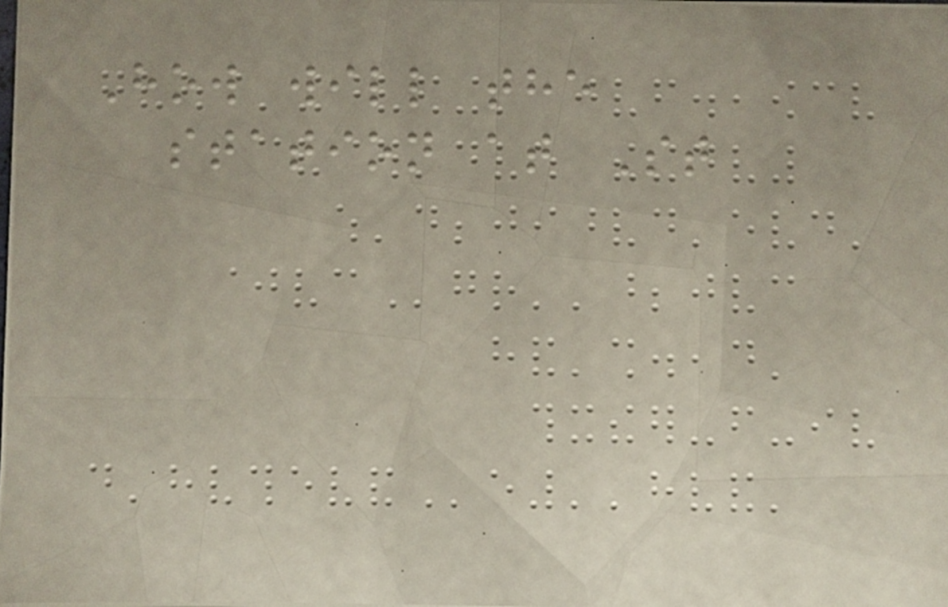How will the
station at St
